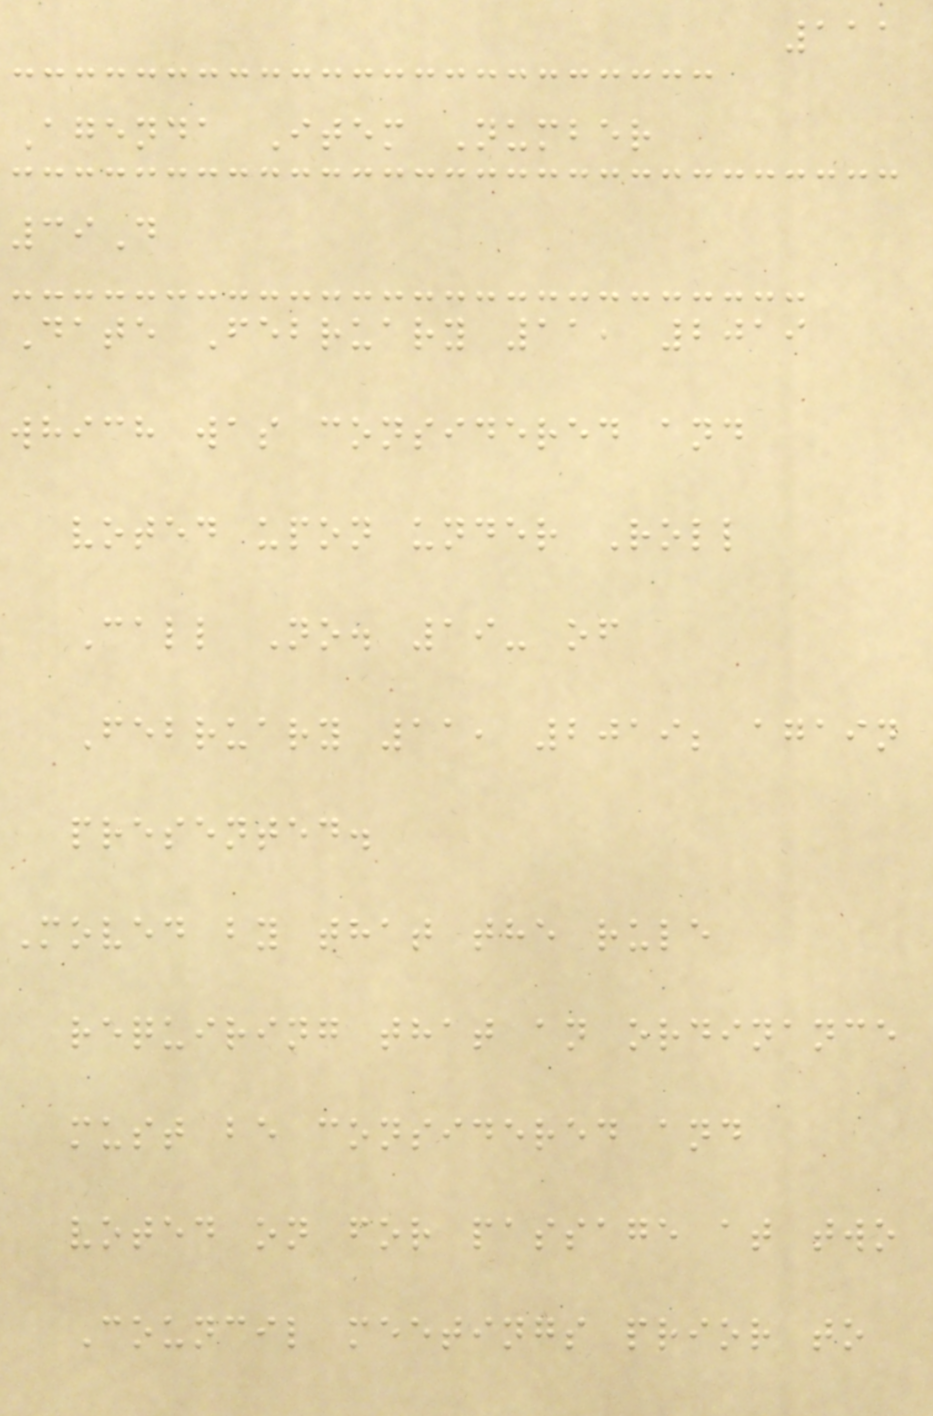111
Agenda Item Number
39D
Date February 11, 2019
which was considered and
voted upon under Roll
Call No. 19- of
February 11, 2019; again
presented.
Moved by that the rule
requiring that an ordinance
must be considered and
voted on for passage at two
Council meetings prior to
